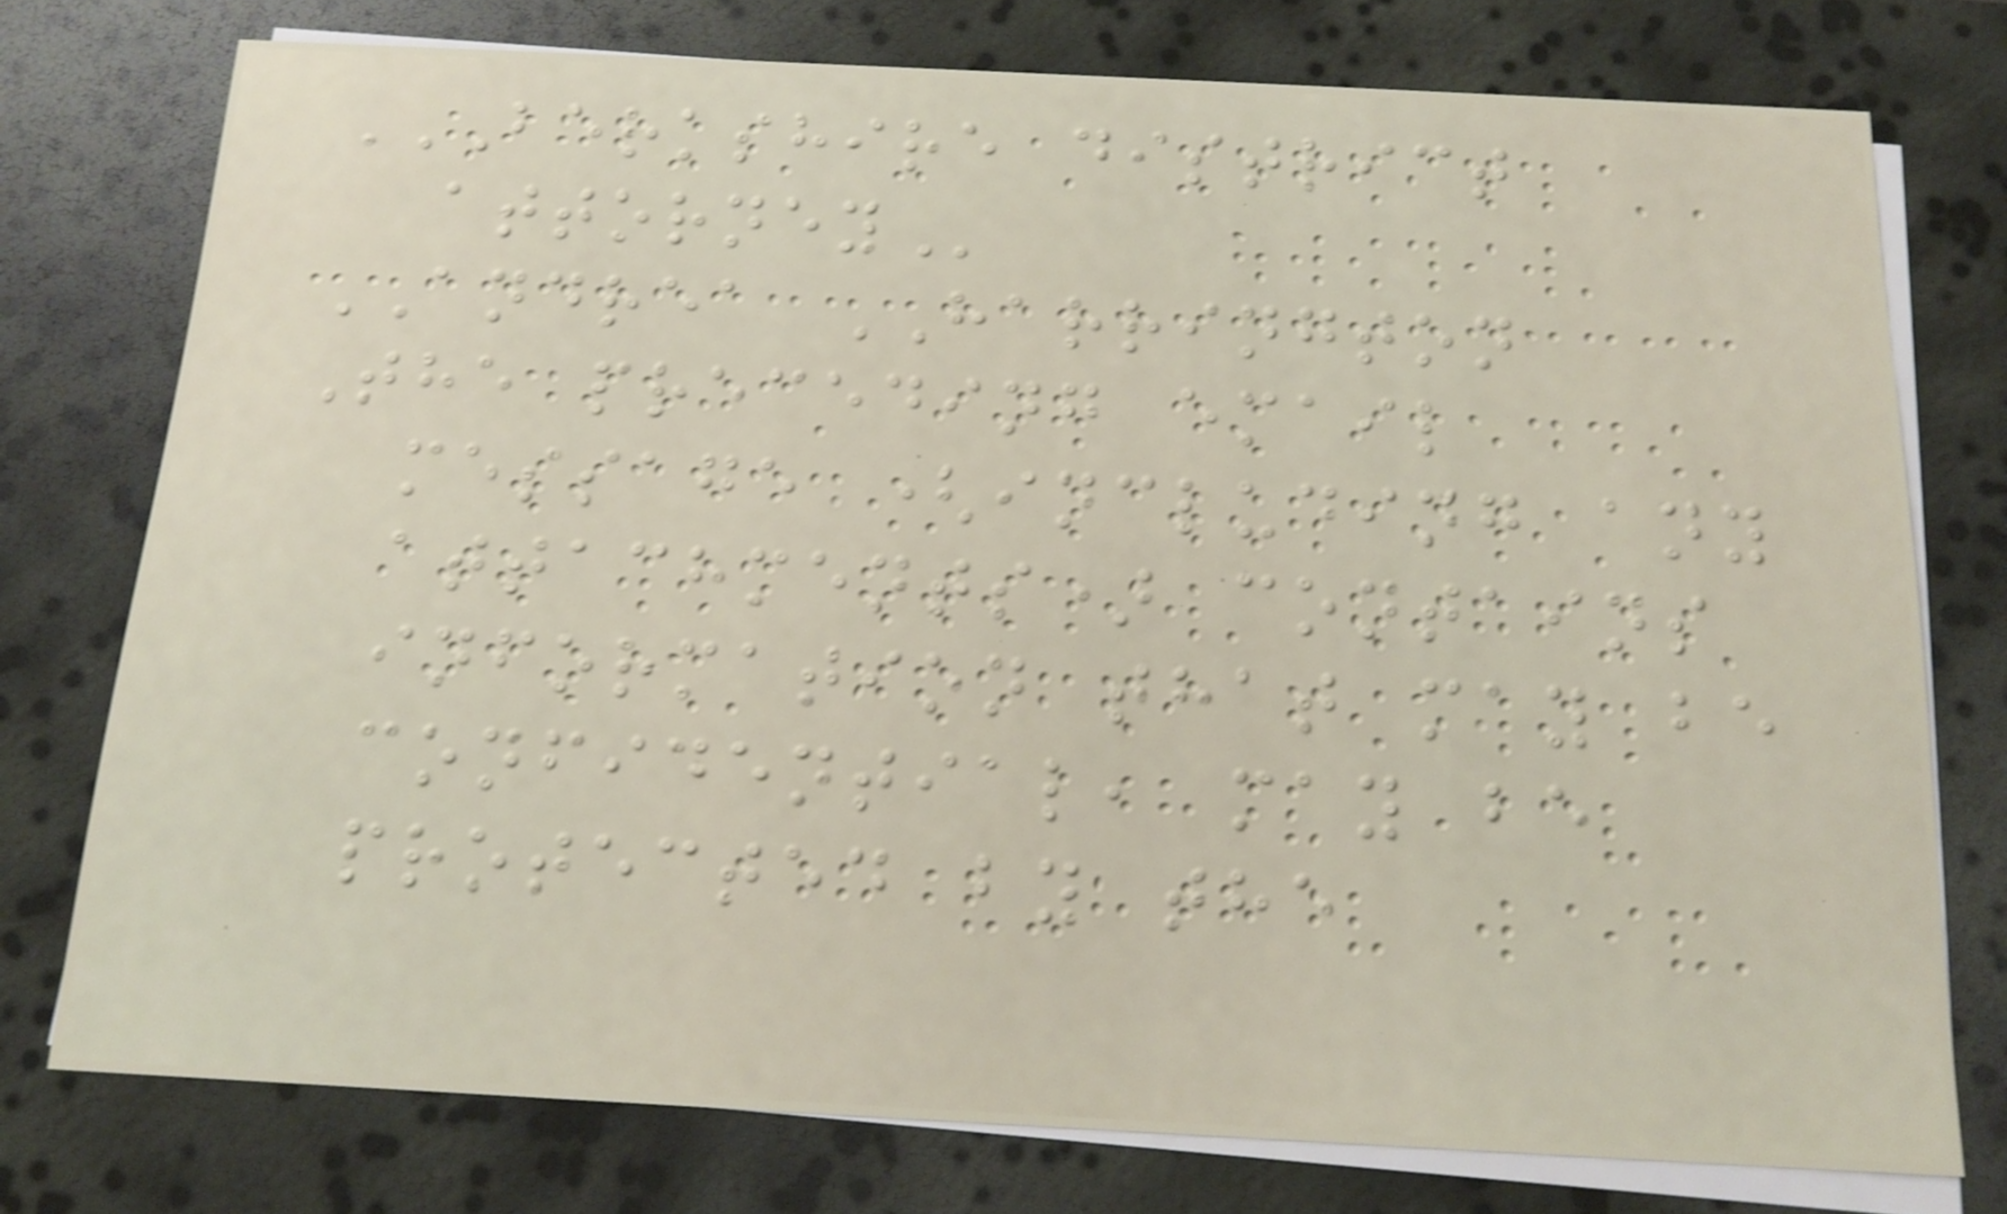BERKSHIRE DISTRICT
ATTORNEY
ANDREA HARRINGTON
The preceding email
message (including any
attachments) contains
information that may be
confidential, may be
protected by the
